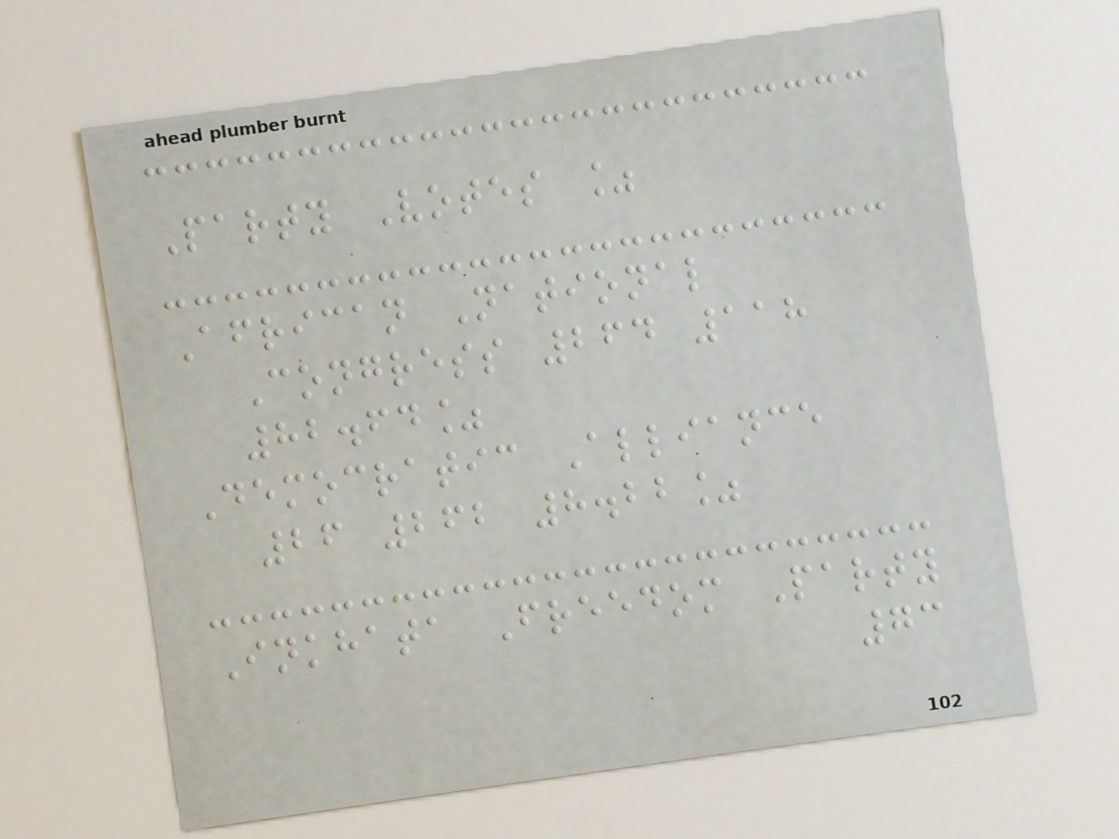Party Votes %
African National
Congress 264 118
82.64%
Democratic Alliance
26 262 8.22%
Inkhata Freedom Party
73
